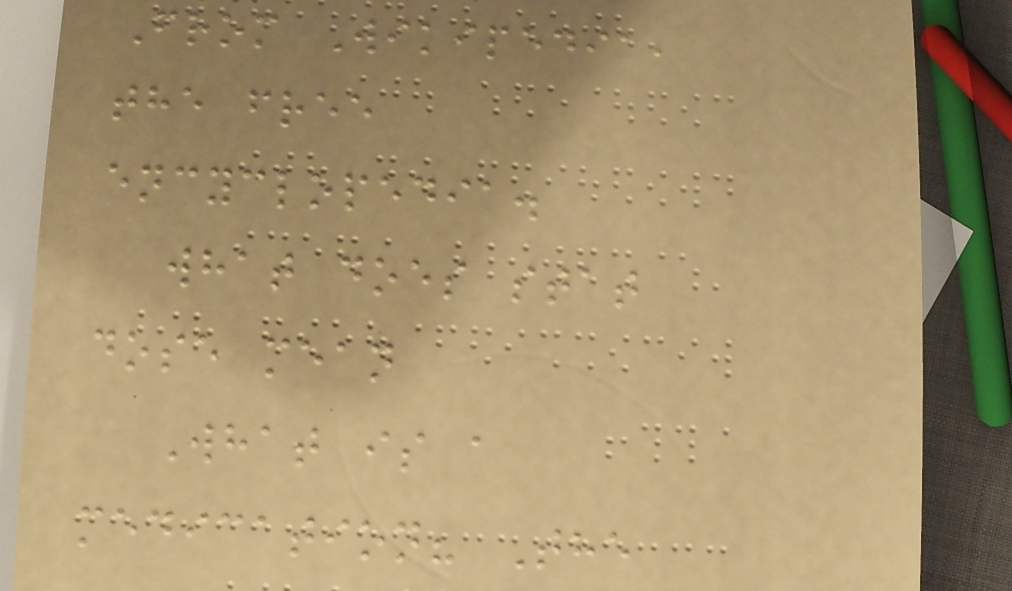From Wikipedia,
the free
encyclopedia.
what does stat
dose mean
What is a
medication? The
